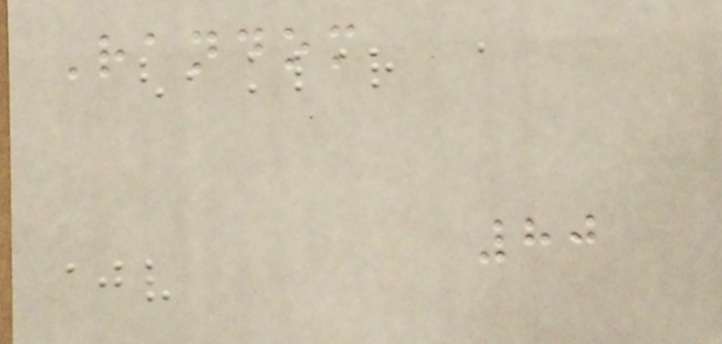Random
80
